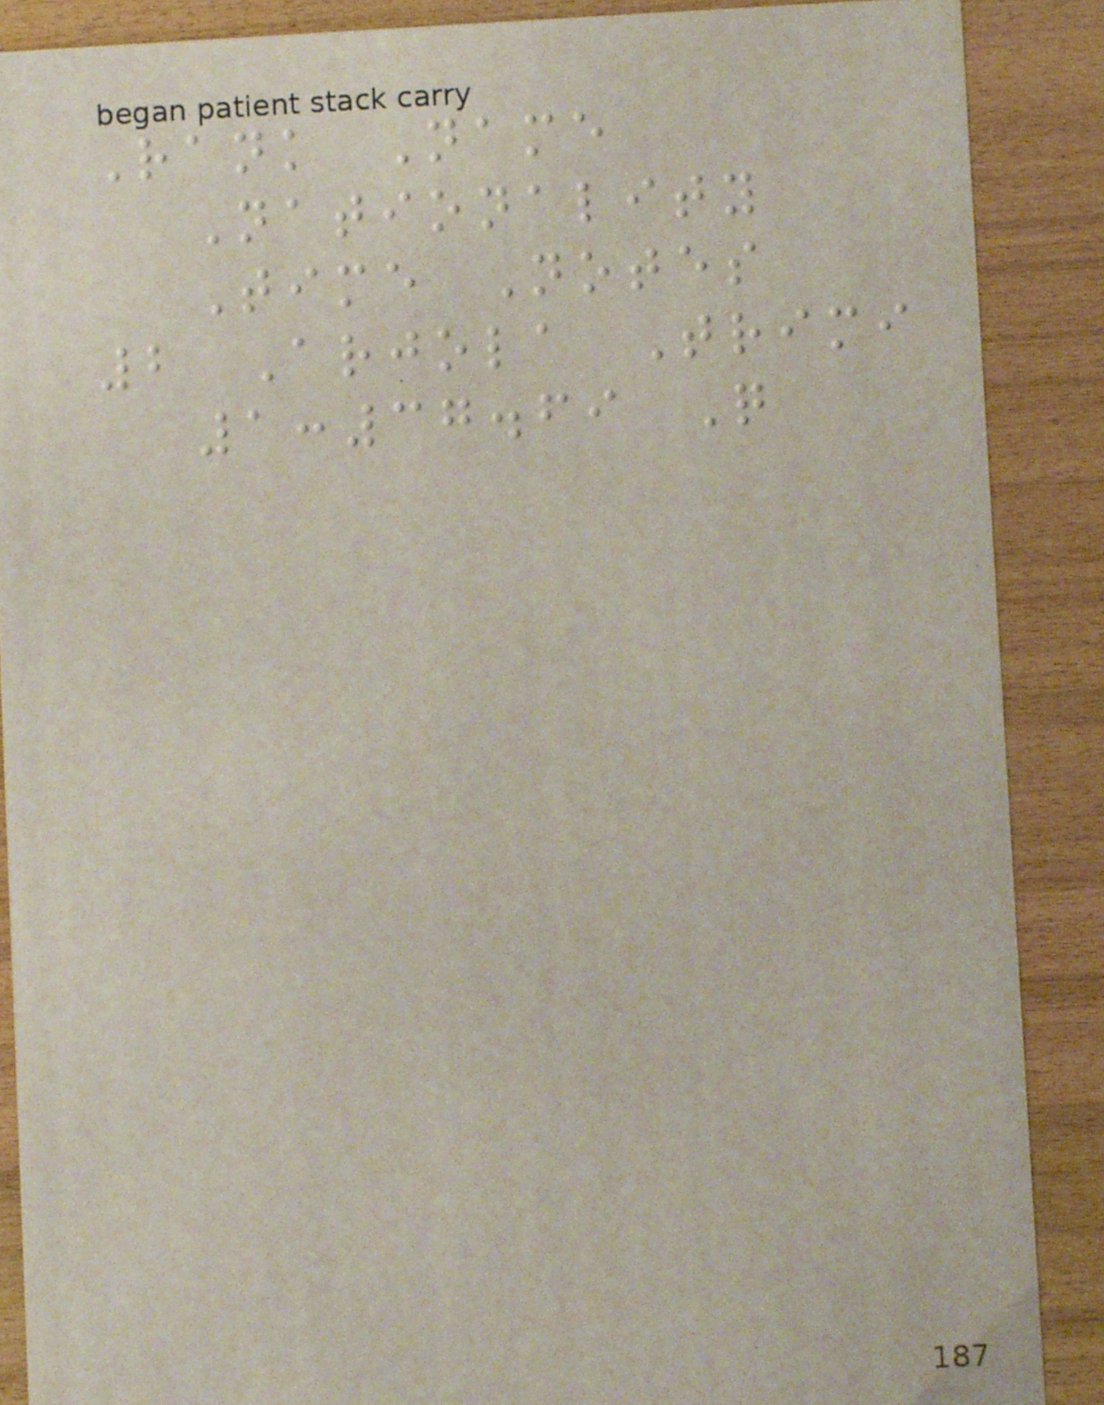Rank Name
Nationality
Time Notes
2 Arjola Trimi
1:37.69 Q
